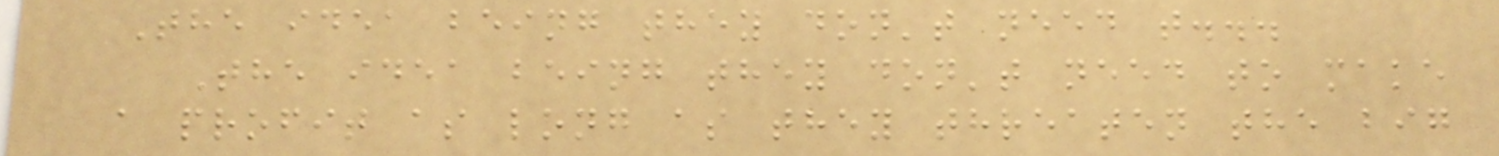The idea being they don't need t...
The idea being they don't need to make
a profit as long as they threaten the big
